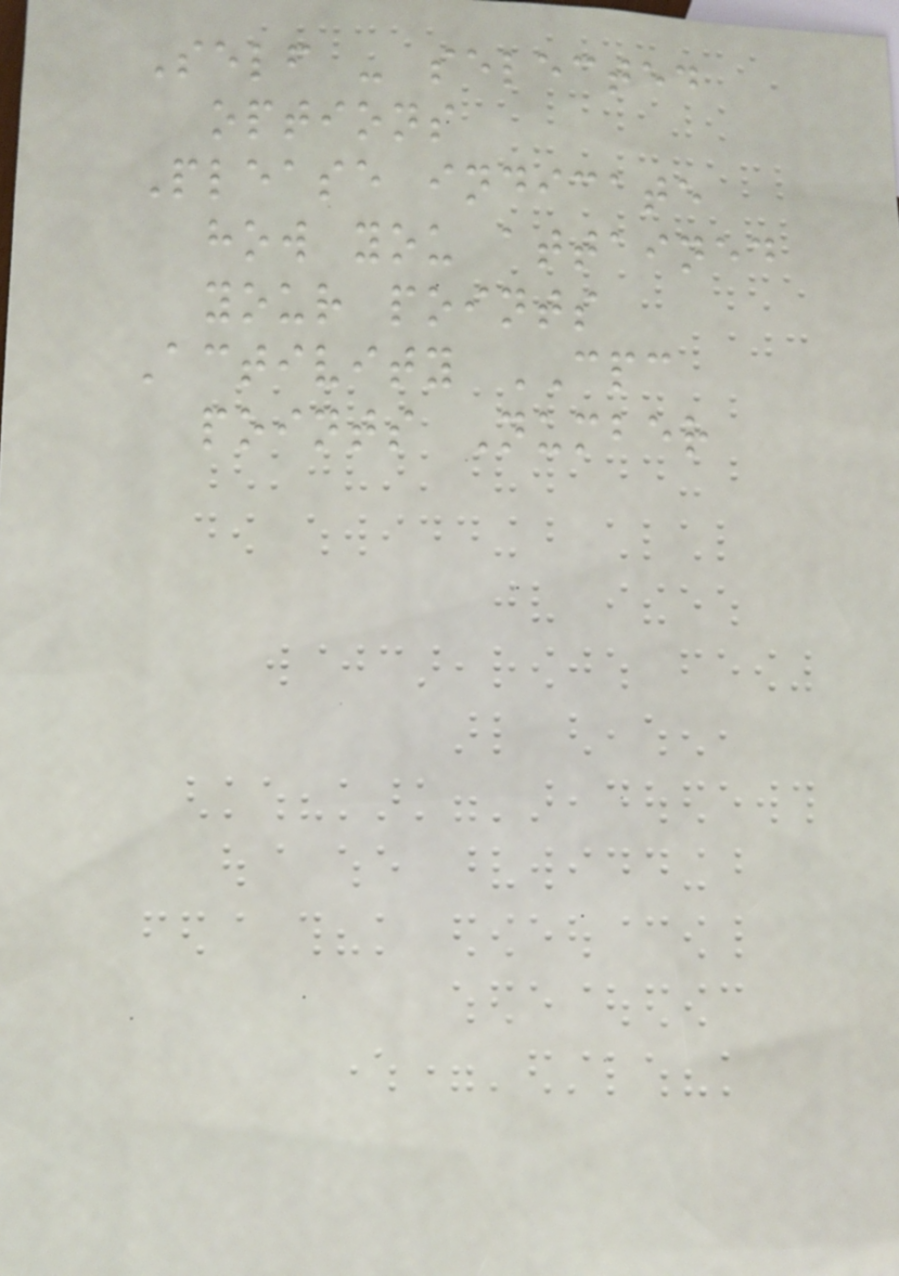Self - selected
options
Please indicate
how you attained
your points
Activity CPC
points Number
